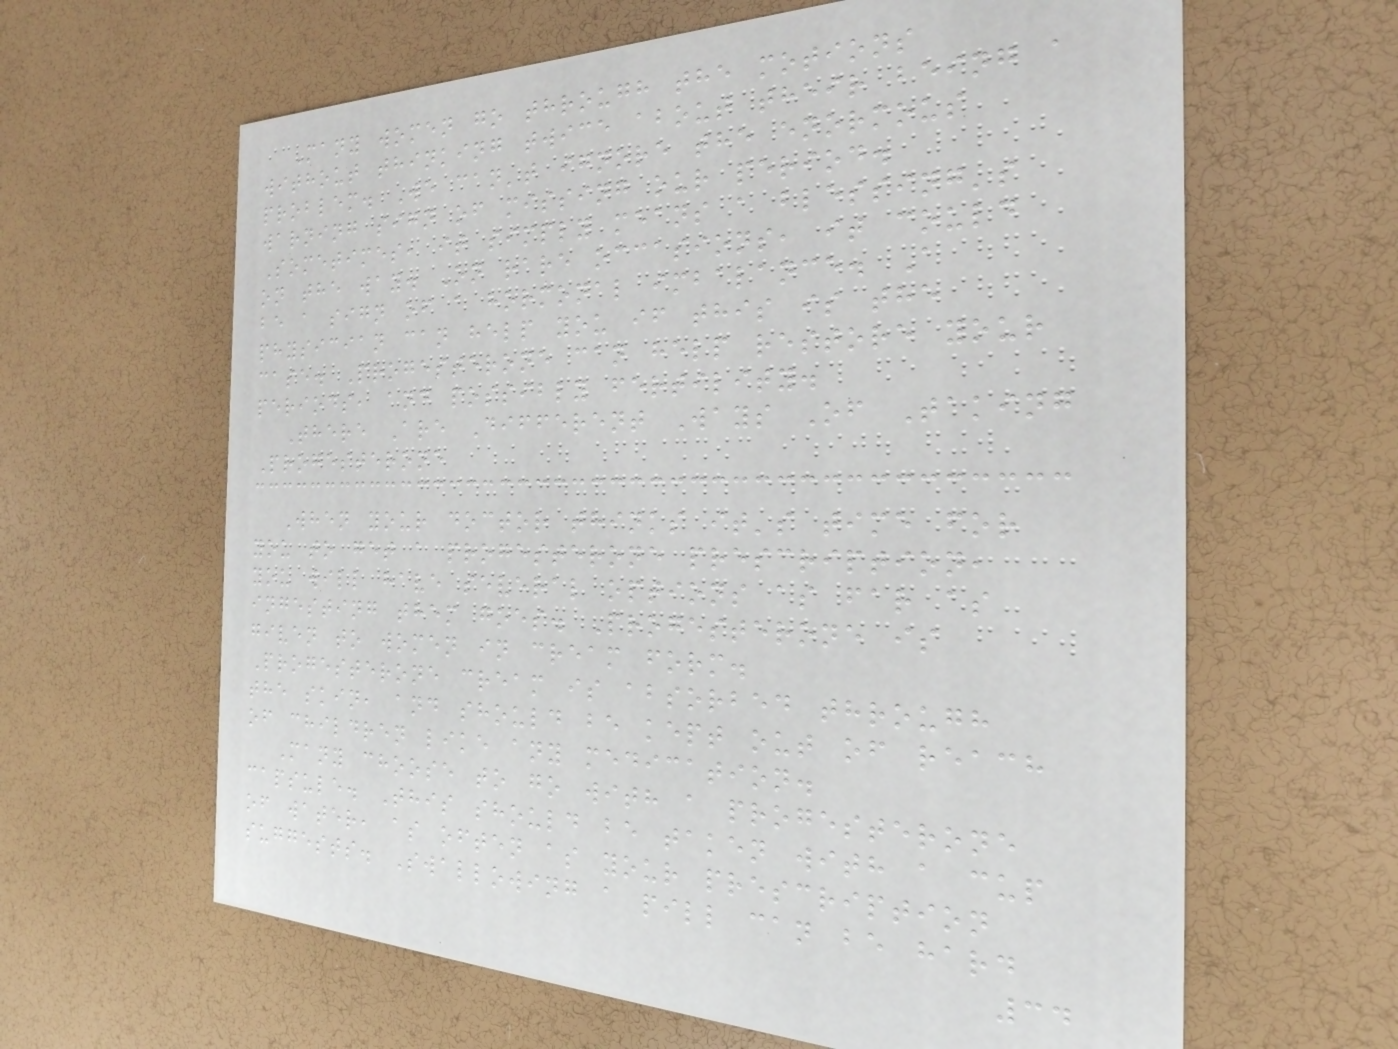Many women go through the motions
without thinking twice about their being a
problem. We can't ignore the enormous
warning sign of missing our period.
Sometimes, it simply means a blessing's
on the way. On rare occasions, it could
be a sign of a hormonal imbalance. A
physician can help you if this is the
case. Progesterone can help restore your
periods, and possibly fertility.
There Are Different Ways Of Taking
Progesterone
When your doctor thinks it's time for
you to get a progesterone prescription,
you will have several options as far as
ingesting them goes. Progesterone is
given to women in cream form.
Progesterone cream is absorbed through
the skin, and should be kept out of reach
of children like any medication.
Many choose to go with a progesterone
capsule. This should be taken with a cup
of water, as often as your prescription
suggests. Swallowing a pill can be hard
34
